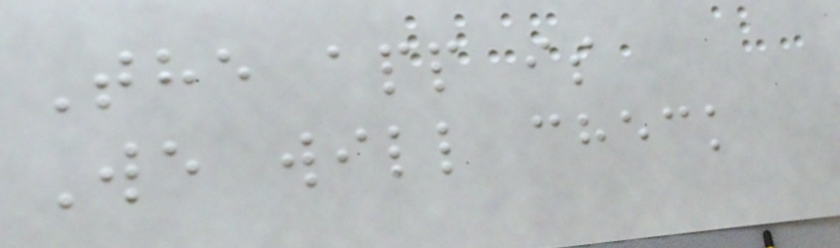The app is
We will check
